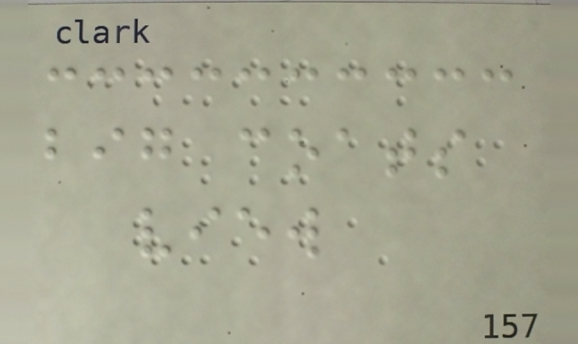big coats
view
